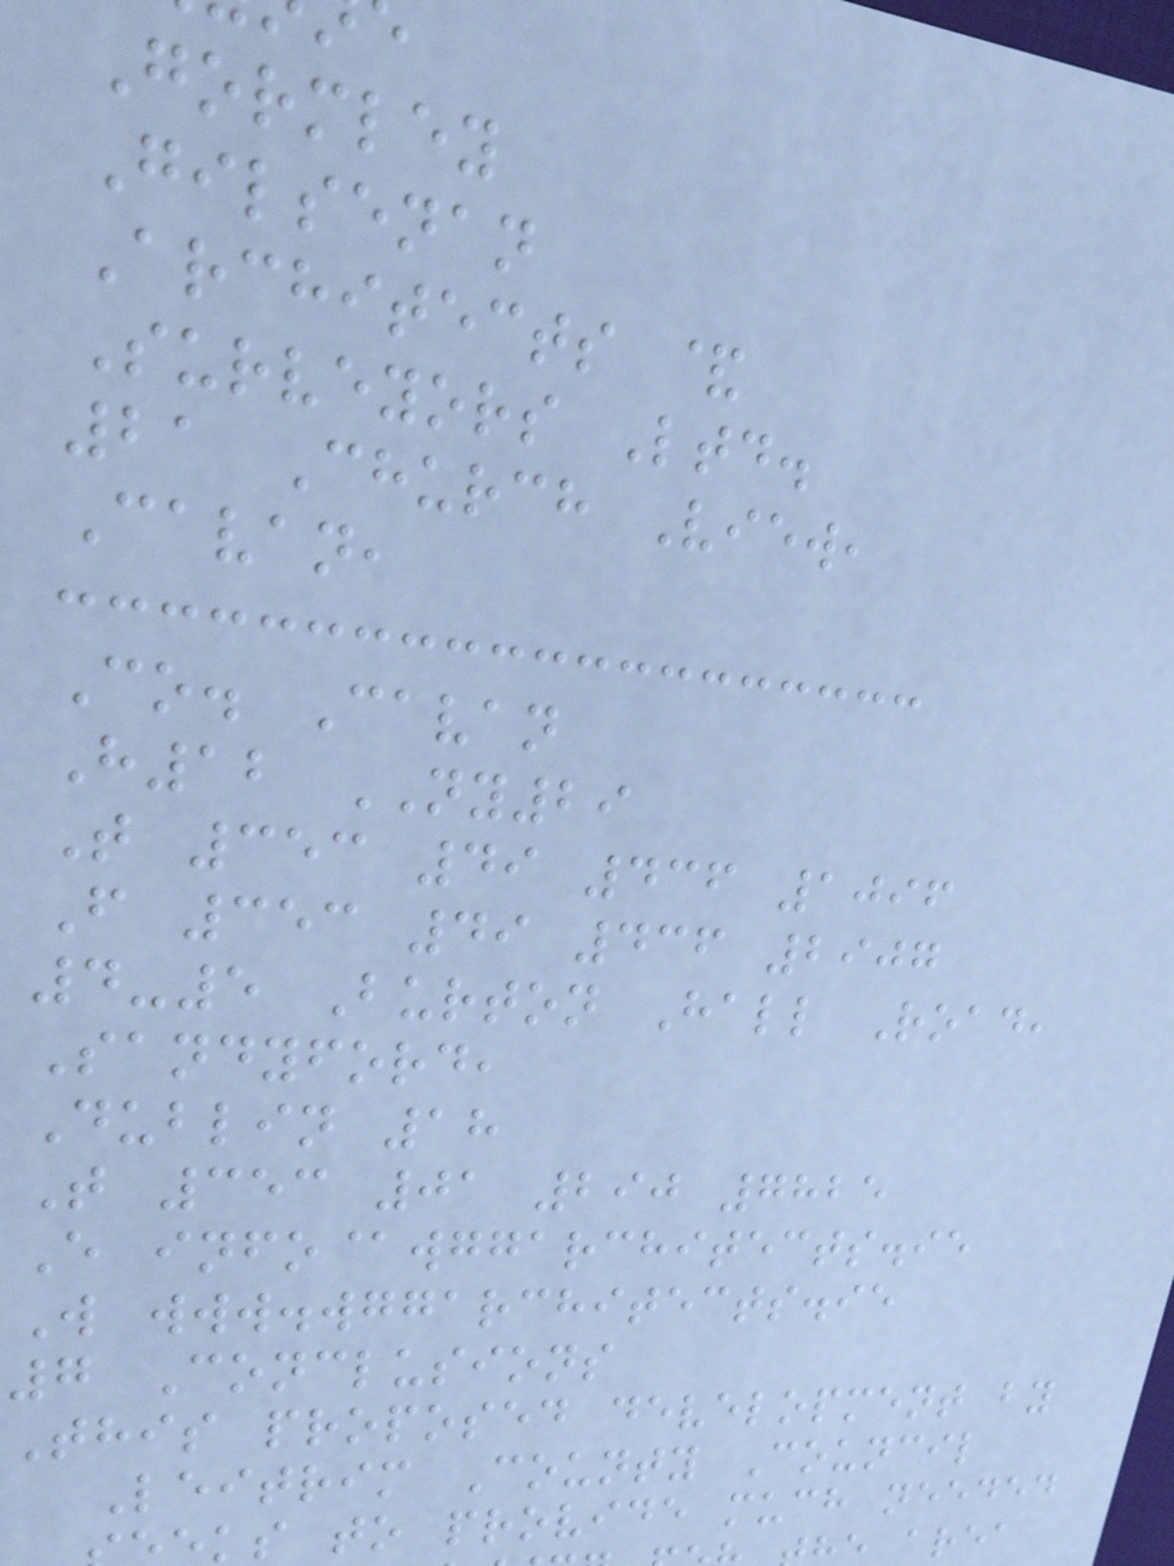Gormley
Gilsenan
Architects &
Surveyors Ltd.
21 Church View,
Cavan,
Co. Cavan
H12 NY29
T 353 49 436 1096
F 353 49 436 2907
4-5 Burton Hall Road,
Sandyford,
Dublin 18
T 353 01 290 7825
E info@wggarchitects.ie
W www.wggarchitects.ie
7 Conclusions
This proposed development by
Leitrim County Council
ks to provide much needed
